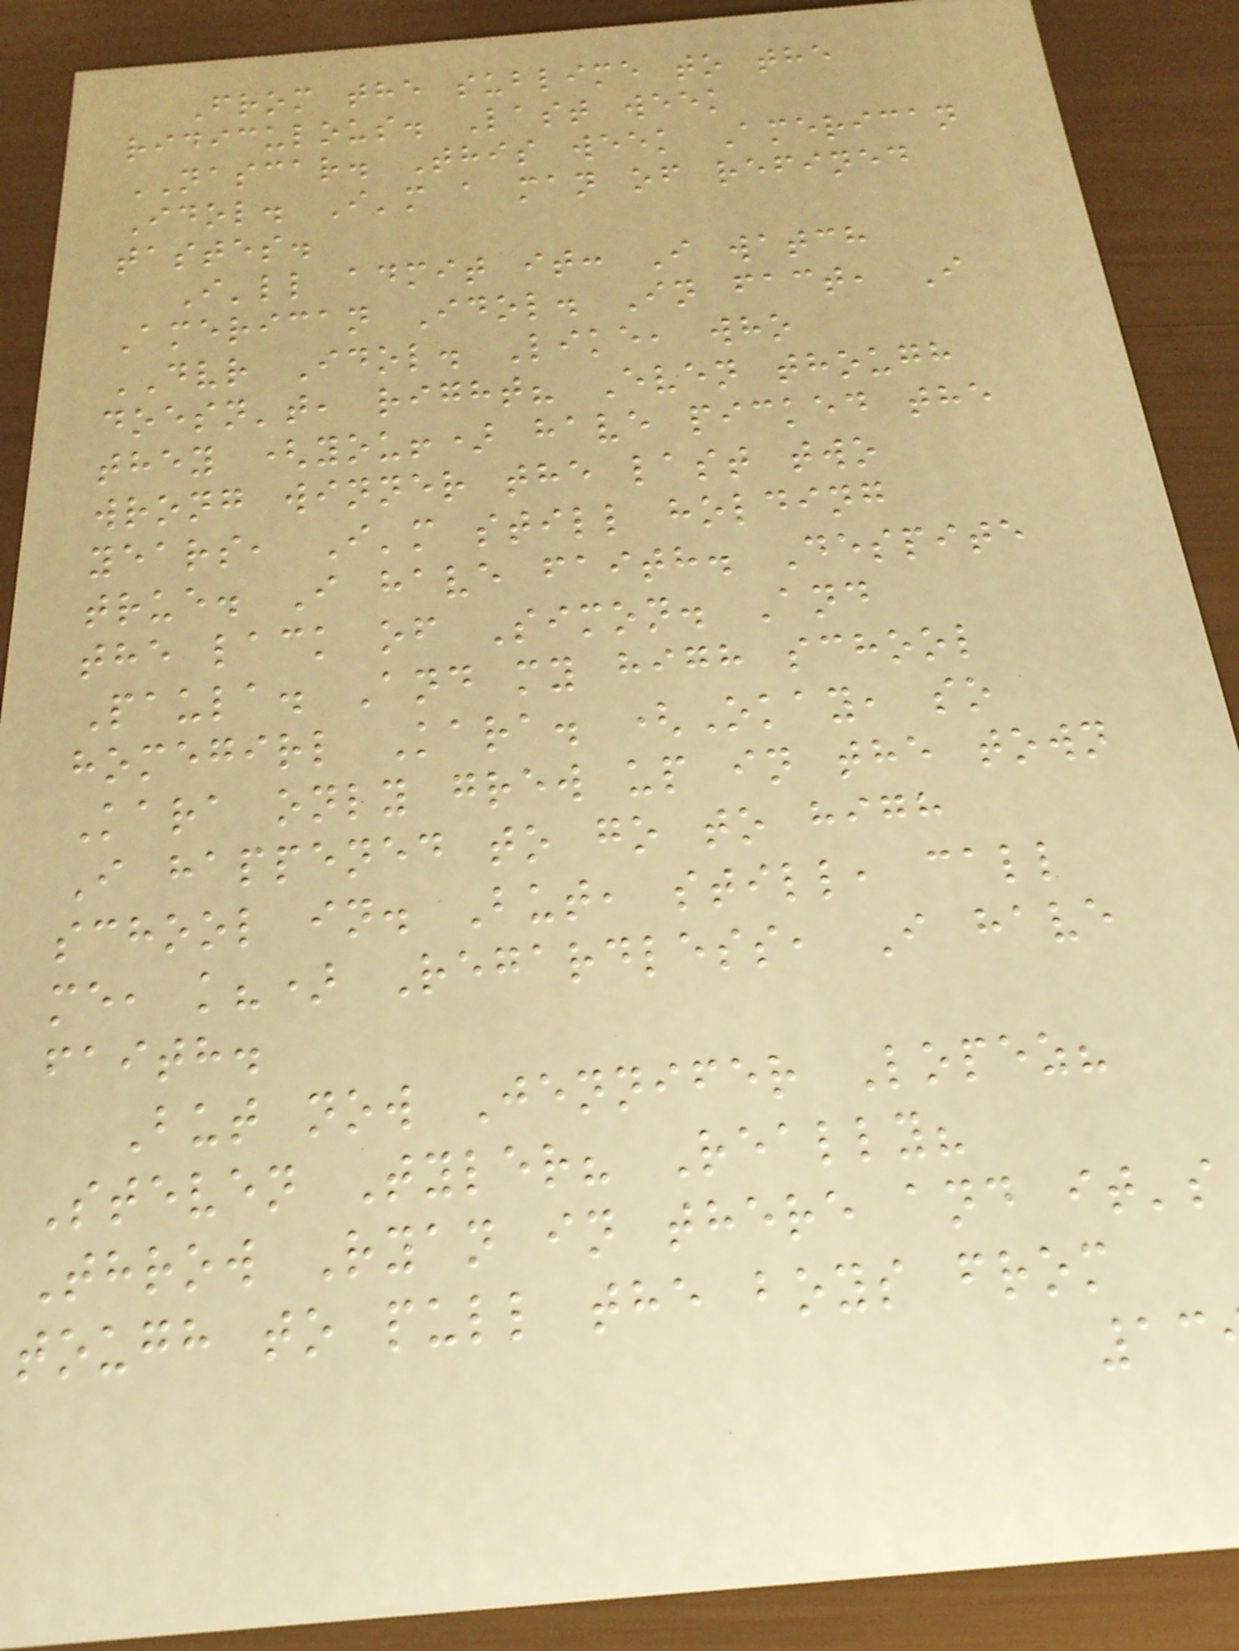From the sublime to the
ridiculous. Last week
NASCAR. This week American
Idol. I'm a man of refined
tastes.
I'll admit it: I watch
American Idol. In fact, I
DVR Idol. Like, who
doesn't, right? Even though
they (you!) have picked the
wrong winner the last two
years, I'm still holding
true. I have faith. Despite
the lack of Simon. And
Paula. And my high school
homegirl Kara. (Okay, so
Kara only grew up in the town
I happened to go to high
school in. But, still, call
me, k?) Regardless, I have
faith.
But now Jennifer Lopez?
Steven Tyler? Really?
Throw Ryan in there and it's
tough to pull the boys from
